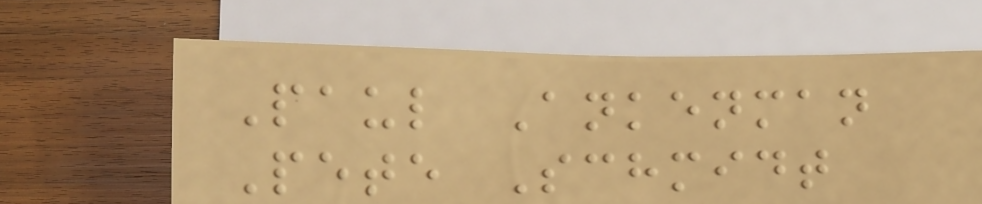Paul Ankenman
Pete Schmidt
